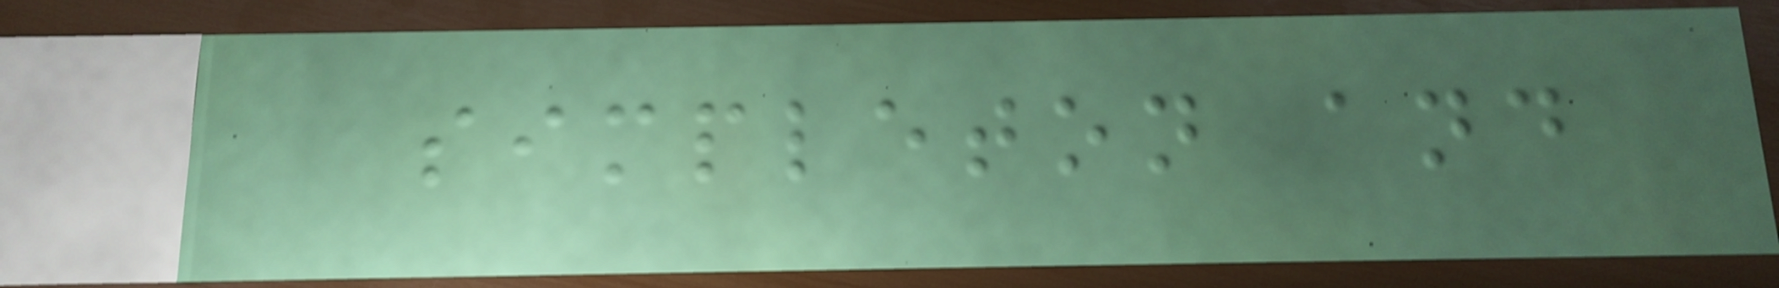simpleton and
